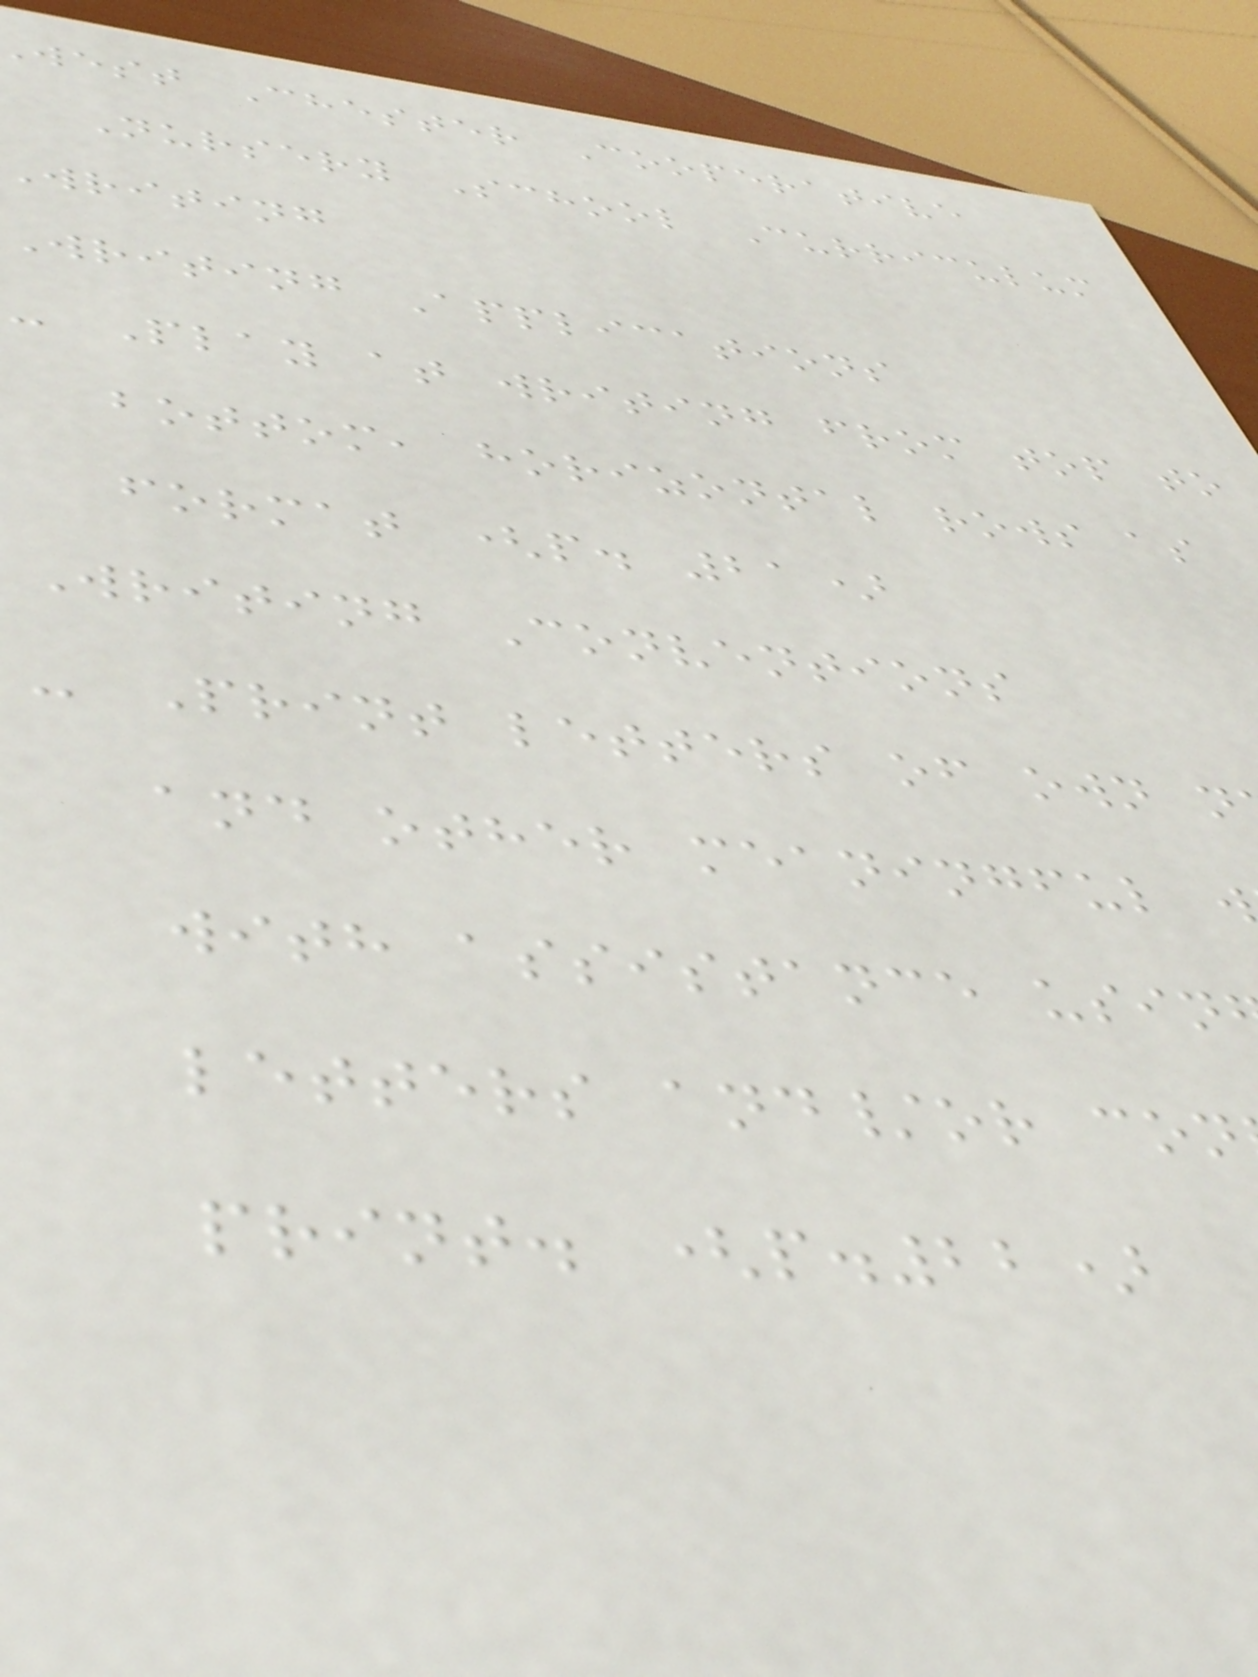west Chester Cooperative
Nursery School Curriculum
writing
Writing Applications
- Play at writing from top to
bottom, horizontal rows as
format (p. 21)
Writing Conventions
- Print letters of own n
and other meaningful w
with assistance usin
letters and/or con
print. (p.22)
